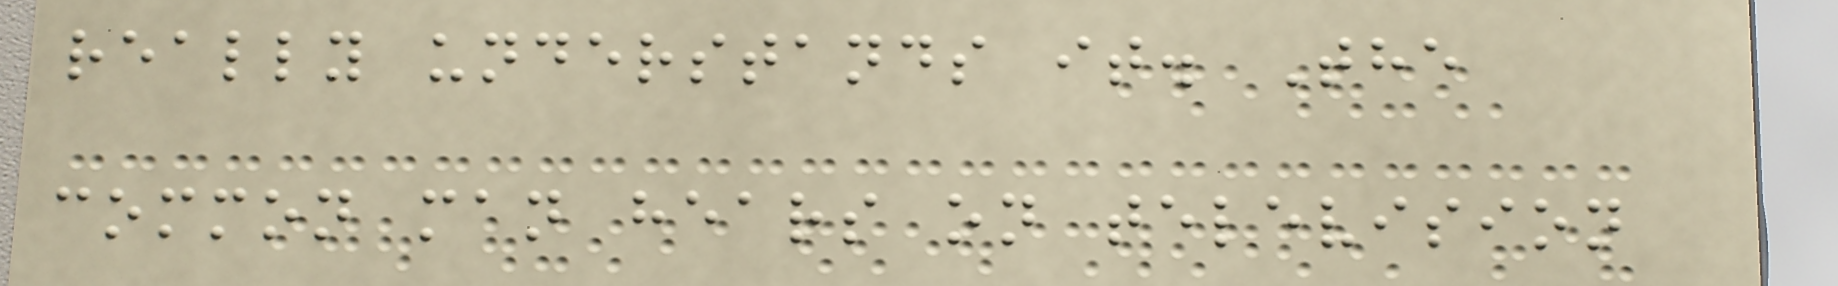really understands it. The
common man hears on television
